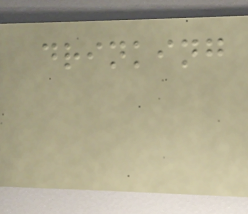drinking
